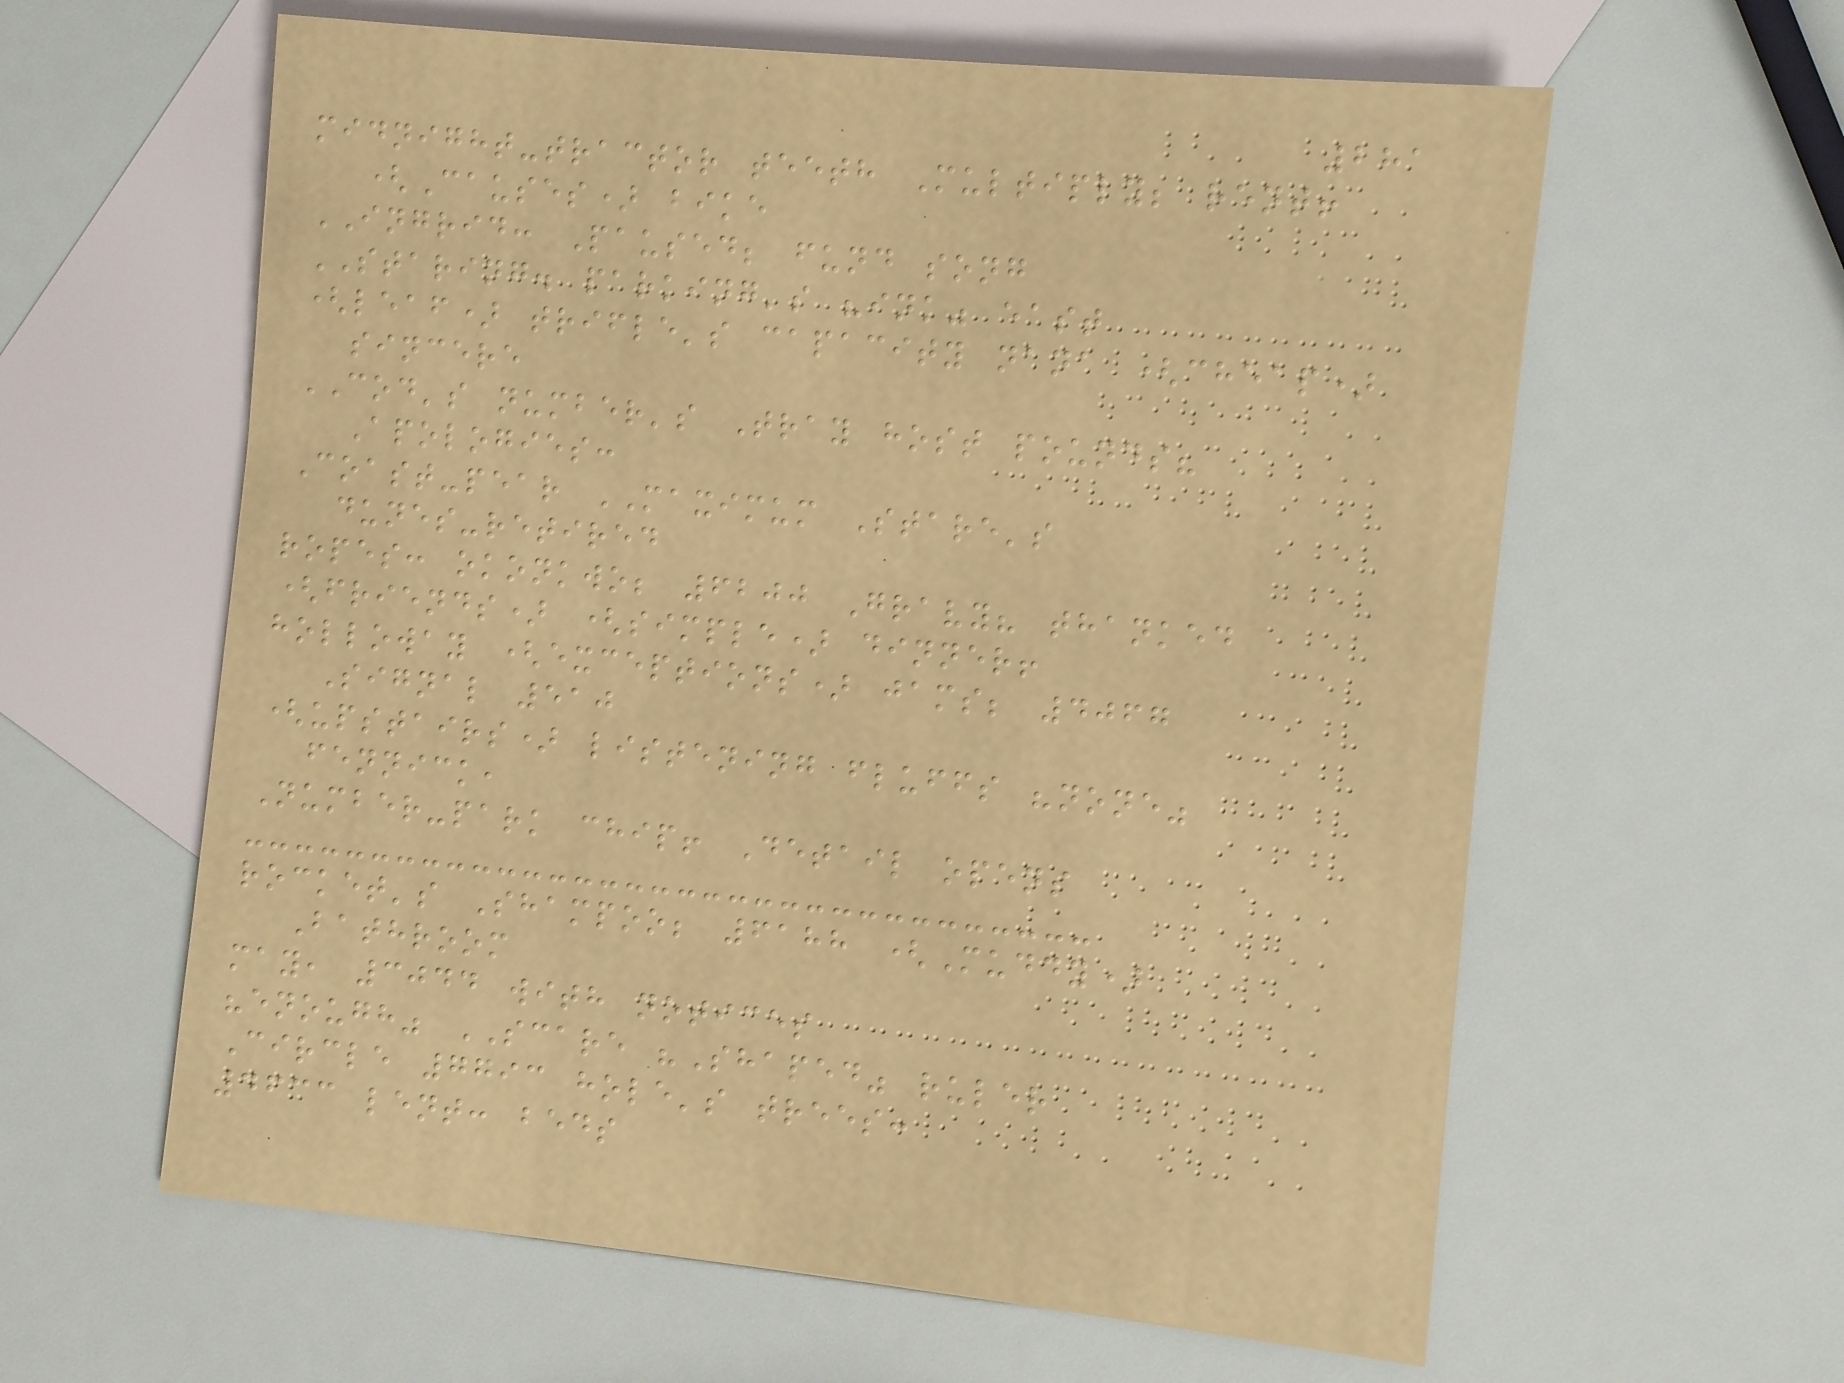281
midnight-tractor teeth Multiply; rent!
(Causes) bike
INGRID: Paused; fund song
STARING. parking's "ink" east
(leaf) trifle's capacity nana (cheap)
sincere
COD's number's Tray host pounds?
Apologies:
Coast-pear MAXIMUM Stare's
dunes-retired
ropes: okonkwo; 6200 Gravy? thanked
(friends) (simple) dinner!
holloway (exceptions) jams; 4067
Signal 510
(upstairs) listening fluffs "none"
fennick,
Number-park chip! Detail opens
rocket's Shampoo; 6188 (Muddy)
Bathroom
may, 3044 with notices
"enough" SCARE "Shaped" ruler
Circle 7793 hole's trees:
4633 lent: beds
